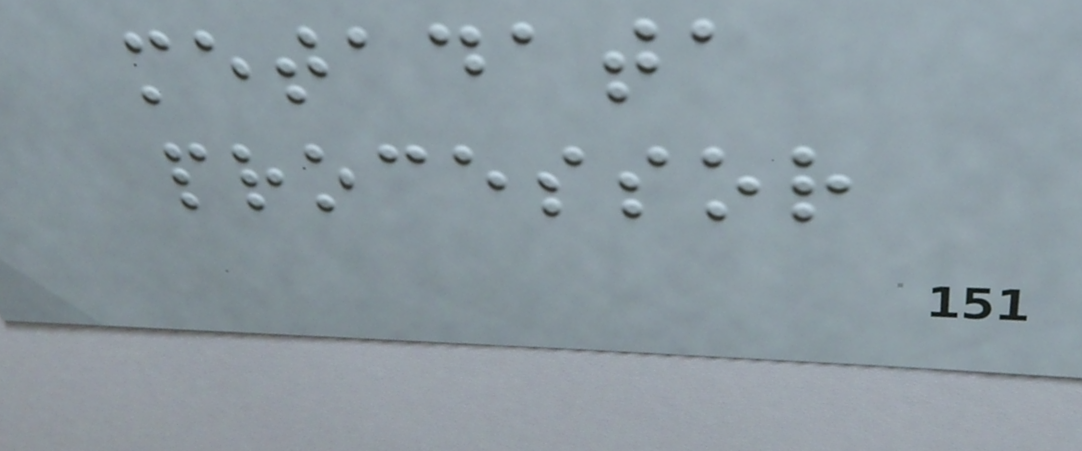metadata
processor
